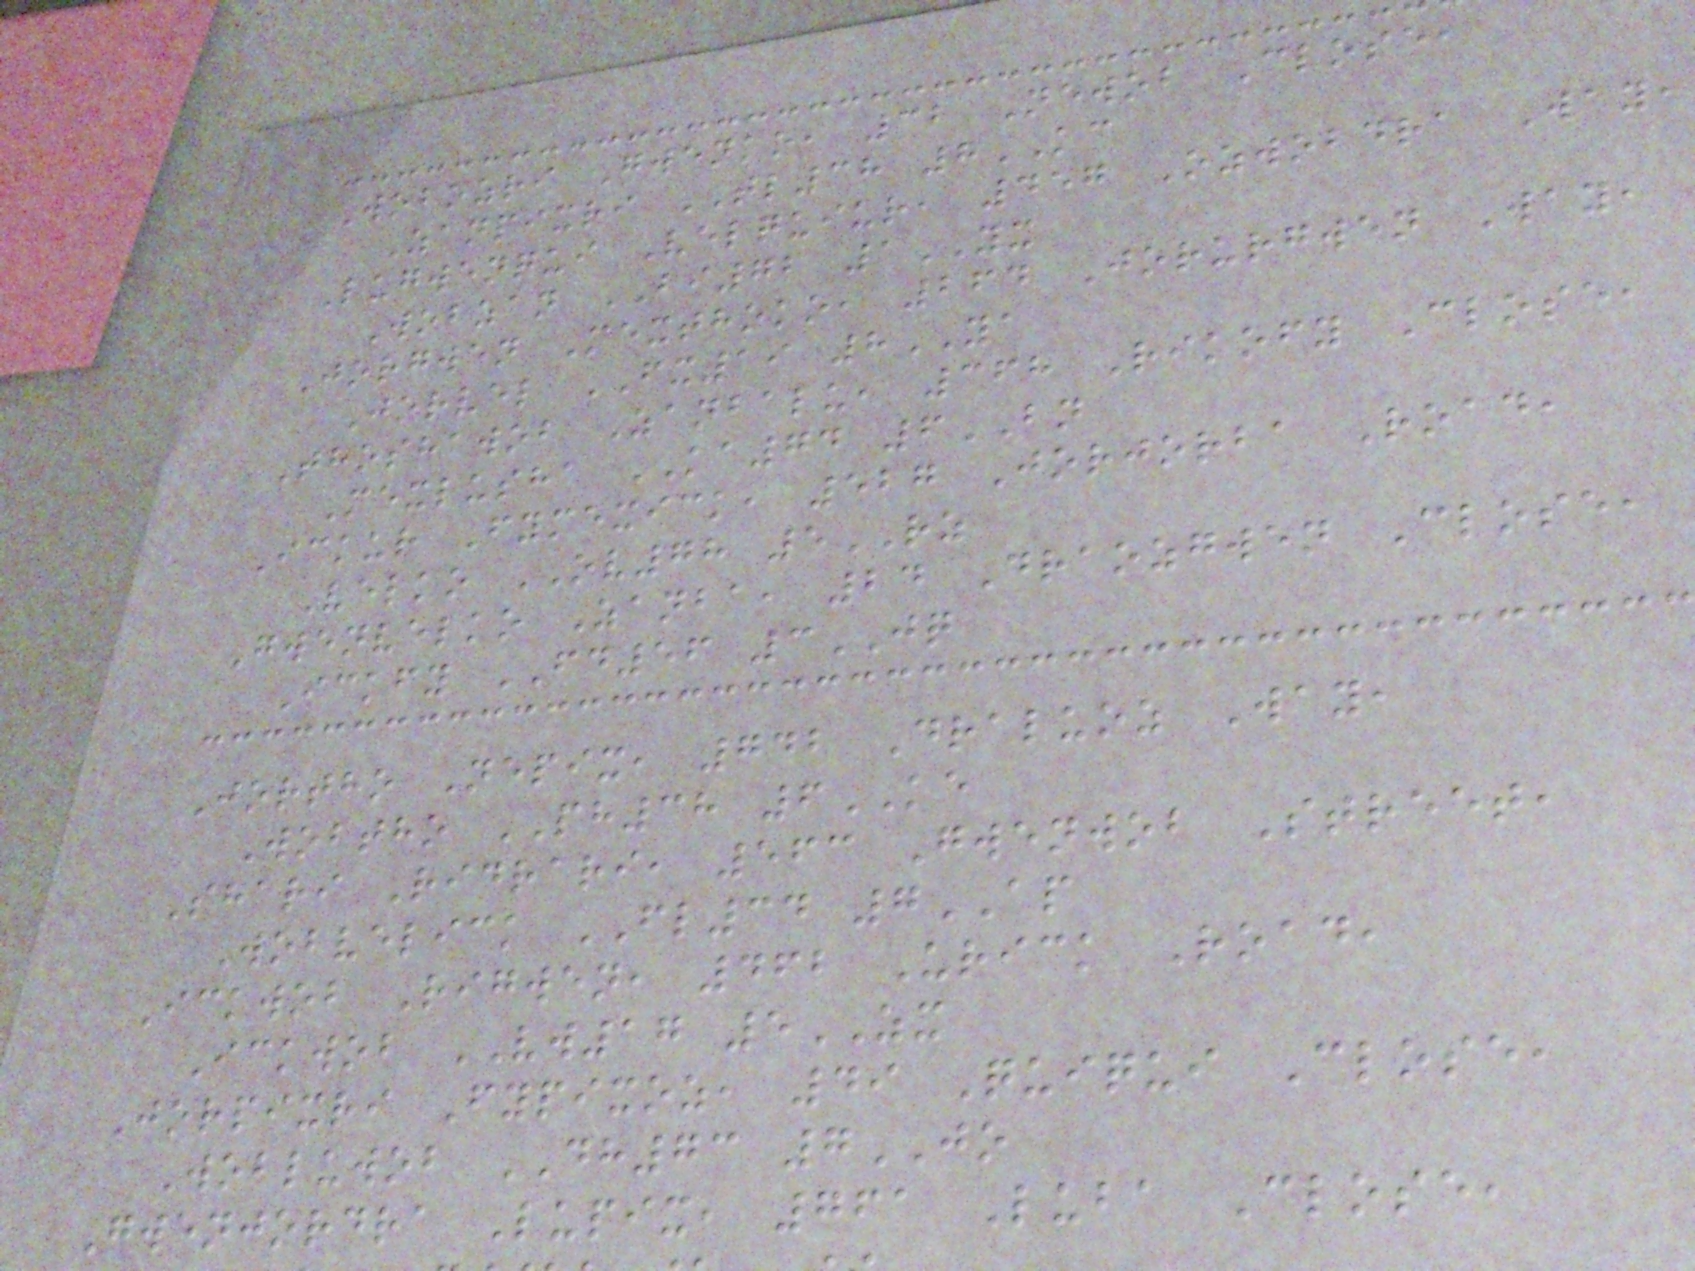Wobozri Gwenko, 32 Newob Close,
Zanpixri TL38 8KC
Lugwenqui Velquiur, 457 Ozwobdra Way,
Wobzan BI72 1YX
Jorgwen Mexthoko, 264 Jorurgwen Way,
Jorvel FX19 8YA
Thoshawob Zanbalu, 368 Rikofy Close,
Mexlusha KA74 6BN
Ickur Fymexick, 527 Jorjorba Road,
Velko OV78 5RZ
Gwenvelko Zanba, 24 Draozgwen Close,
Ickfy FD56 3JQ
Jortho Nepix, 742 Draluoz Way,
Wobtho PH38 6KE
Shari Ridrari, 563 Gwenwob Street,
Wobvelick FL34 7AP
Ickwob Rigwen, 462 Urick Road,
Ickwob VW17 5ZX
Jorpixri Fypixoz, 49 Quiqui Close,
Wobluwob DH73 7JO
Gwenjordra Lupix, 761 Luba Close,
